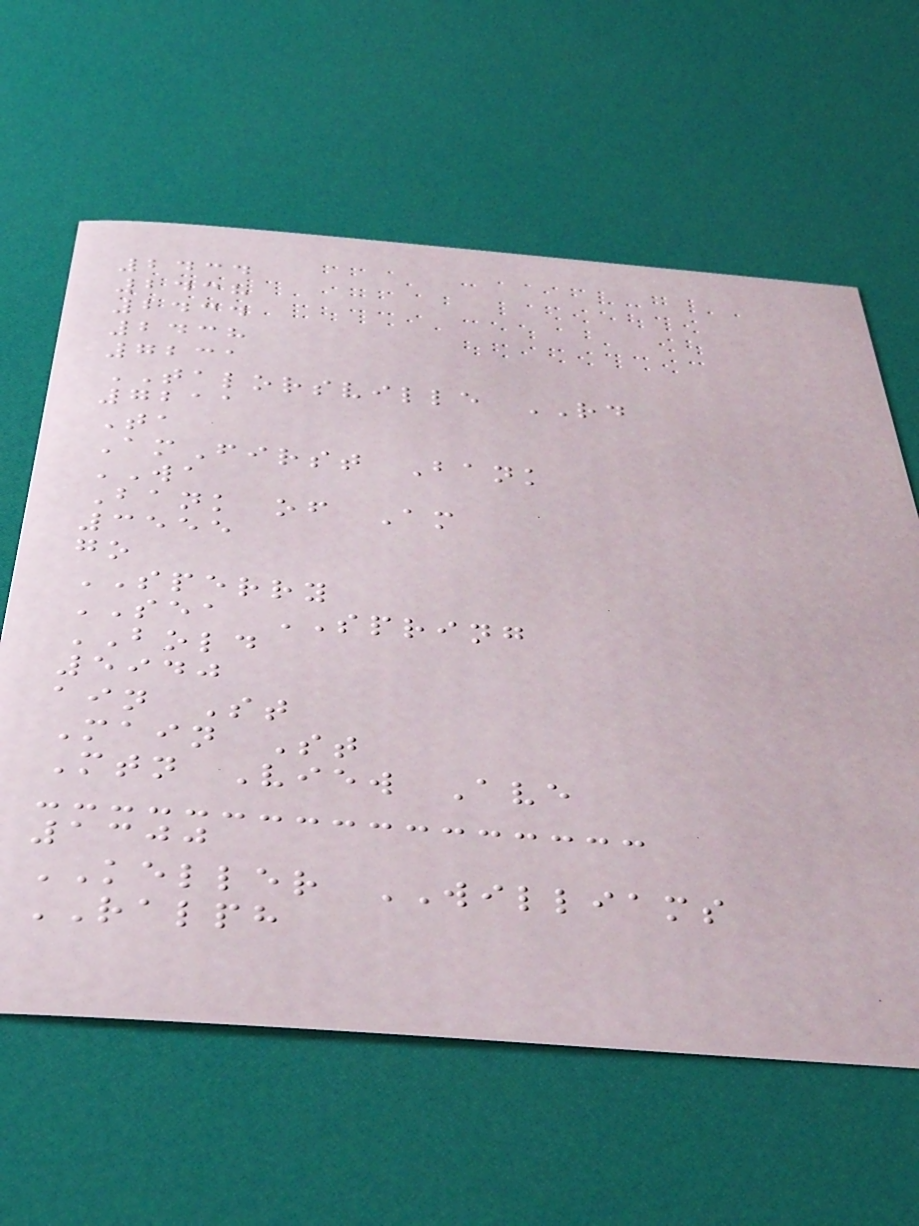2434
2438
2434
2438
7231
TALORSVILLE RD
7211
Ta
AmFirst Bank
WA
Bank of Am
3555
go
SPERRY
SEA SPRING
BOLD
5940
ain St
Main St
Mtn View Ave
1300
KELLER WILLIAMS
RALPH
